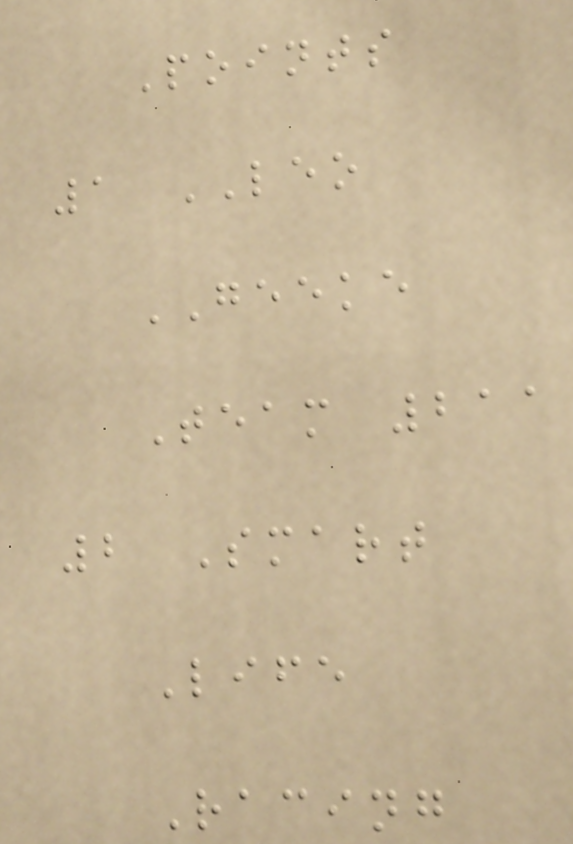Points
1 LEO
GEEKE
Team 211
2 Smart
Life
Racing
